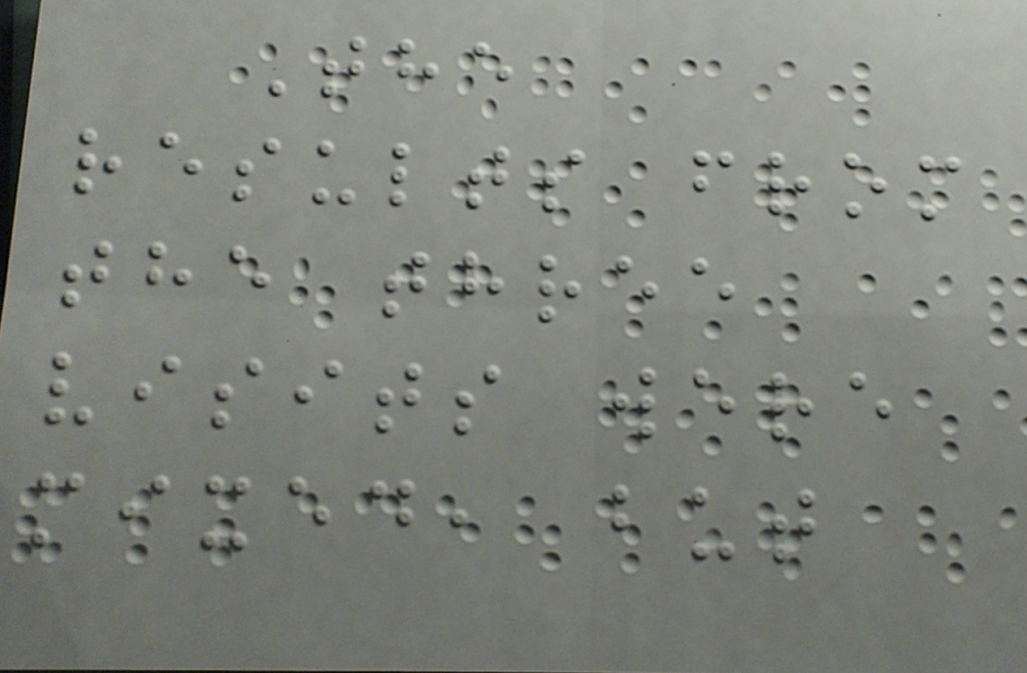The
results from
the three
visits were
mixed, but
